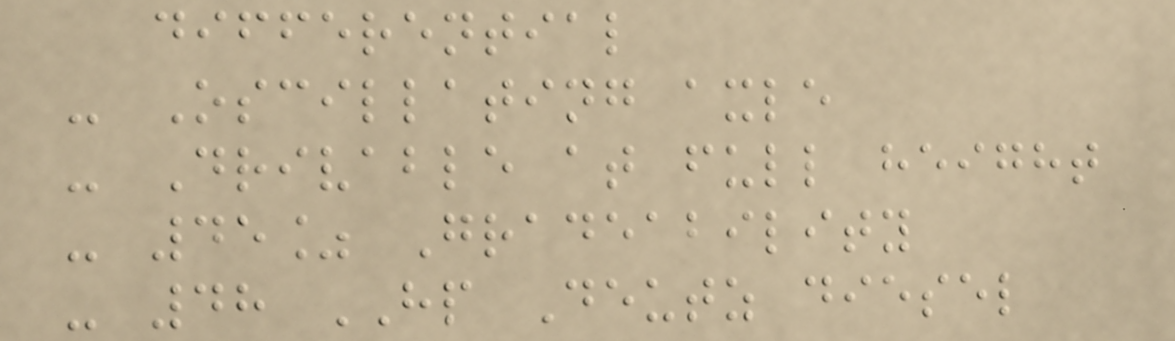differential
- Oscillating axle
- Drivable at full height
- 45% Gradeability
- 48 HP Deutz diesel
